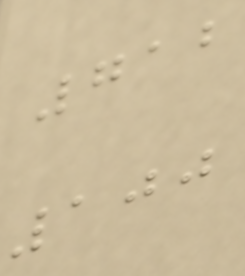712
100
